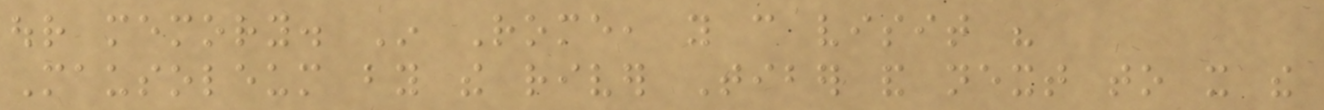our memory. In Rome, you can visit his
Mausoleum by the river Tiber and next to it the
